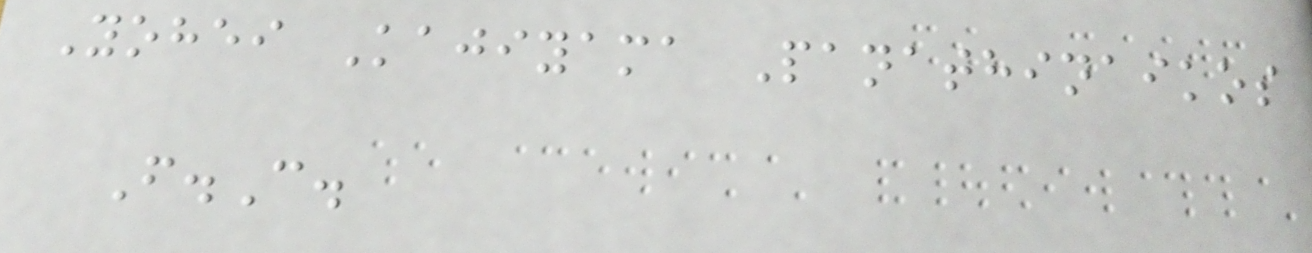Yohei Kajiyama Panathinaikos
F.C.
